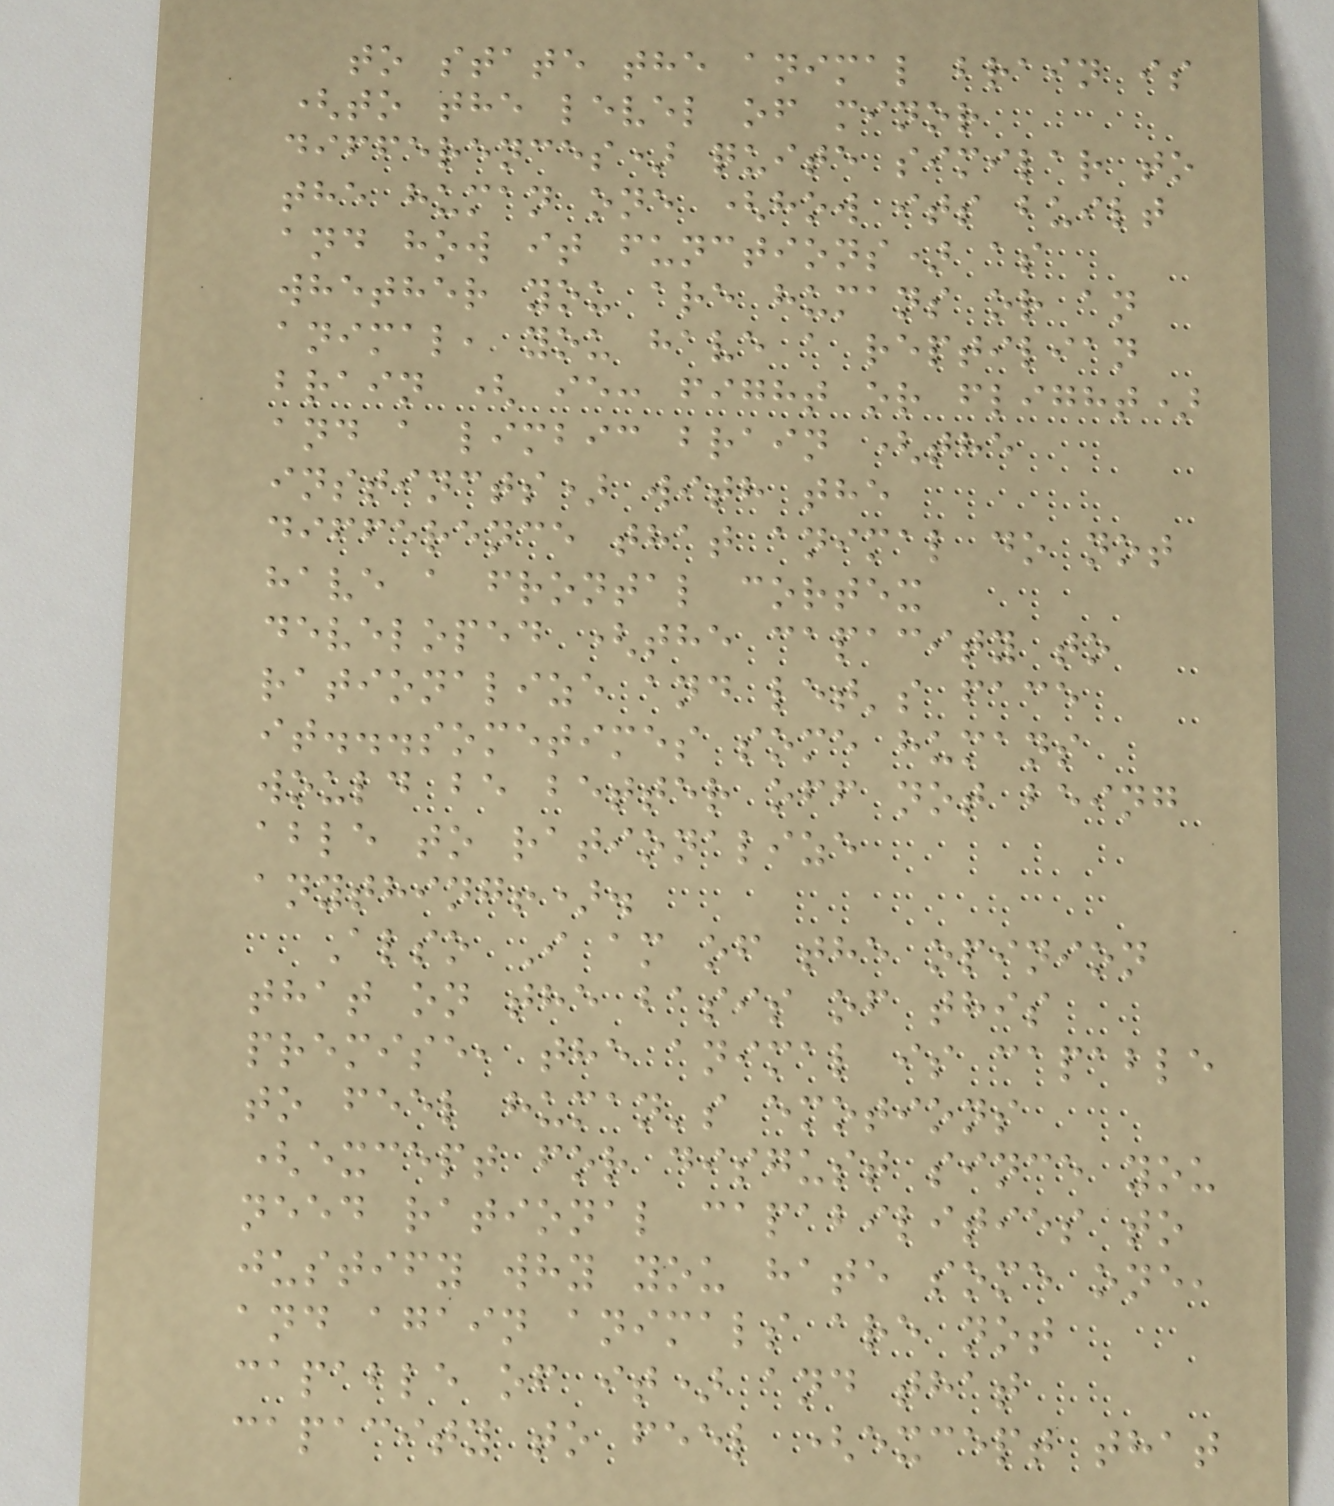to state the animal brain is
(to the level of minor
differences) quite similar to
the human one (how its built
and how it functions) as
whether you are humans or an
animal, you have a reptilian
brain ( ie: fight or flight)
and a limbic brain (the
instincts) with the
difference that animal do not
have a frontal cortex
developed (the capacity to
rationalize and let's face
it...sometimes some humans
would be better off not being
able to rationalize
anything!).
Also I am of the opinion
that on the basis of this
premise, the animal is capable
to feel human's emotions
(except for disgust since you
need rational capabilities to
justify why you hate some one,
and again animals are not
capable of it) and that
capacity to feel (except that
